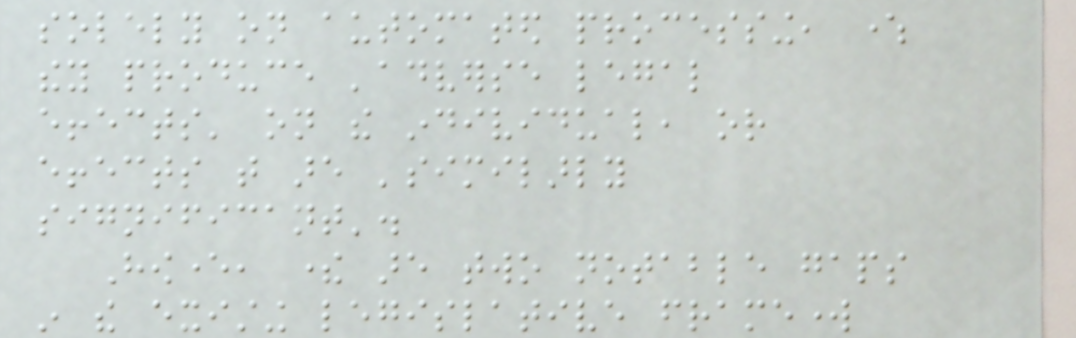solely on automated processing, where
they produce 'adverse legal
effects' on the individual, or
effects that are 'similarly
significant'.
However, there are two notable gaps
in the existing legislative framework
